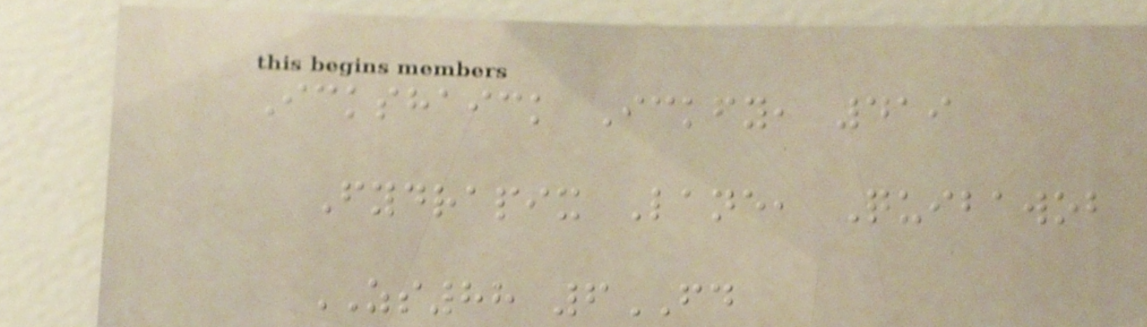Ickshaick Ickfy, 419
Fydrapix Lane, Quibawob
ZS88 6FD
